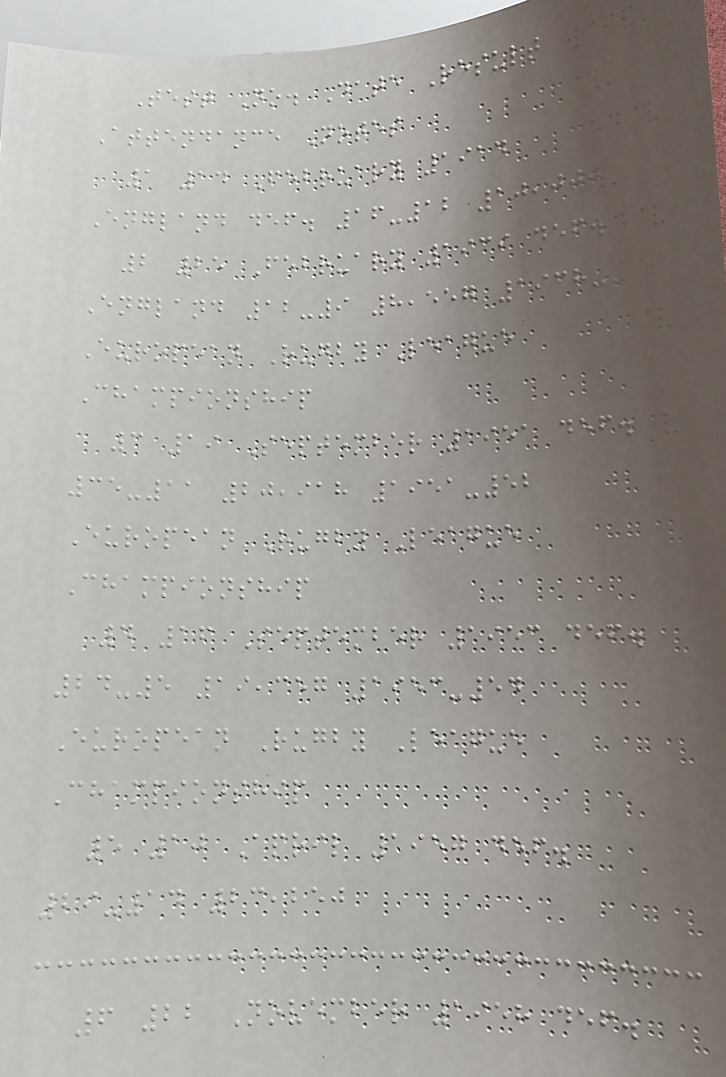Test No. Date Result
Attendance Notes
1 14 February 1914
England def. 16-12 10,000
2 25 February 1939 def.
England 12-9 8,557 1938-39
European Rugby League
Championship
3 19 September 1951 def.
35-11 20,918 1951-52
European Rugby League
Championship
4 16 September 1953 def.
24-5 19,357 1953-54
European Rugby League
Championship
5 10 April 1957 def.
29-14 23,250
6 22 November 1958 def.
